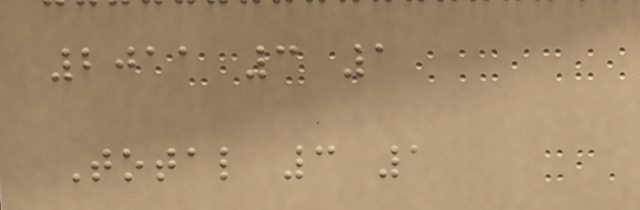2011 3 1
Total 3 1
